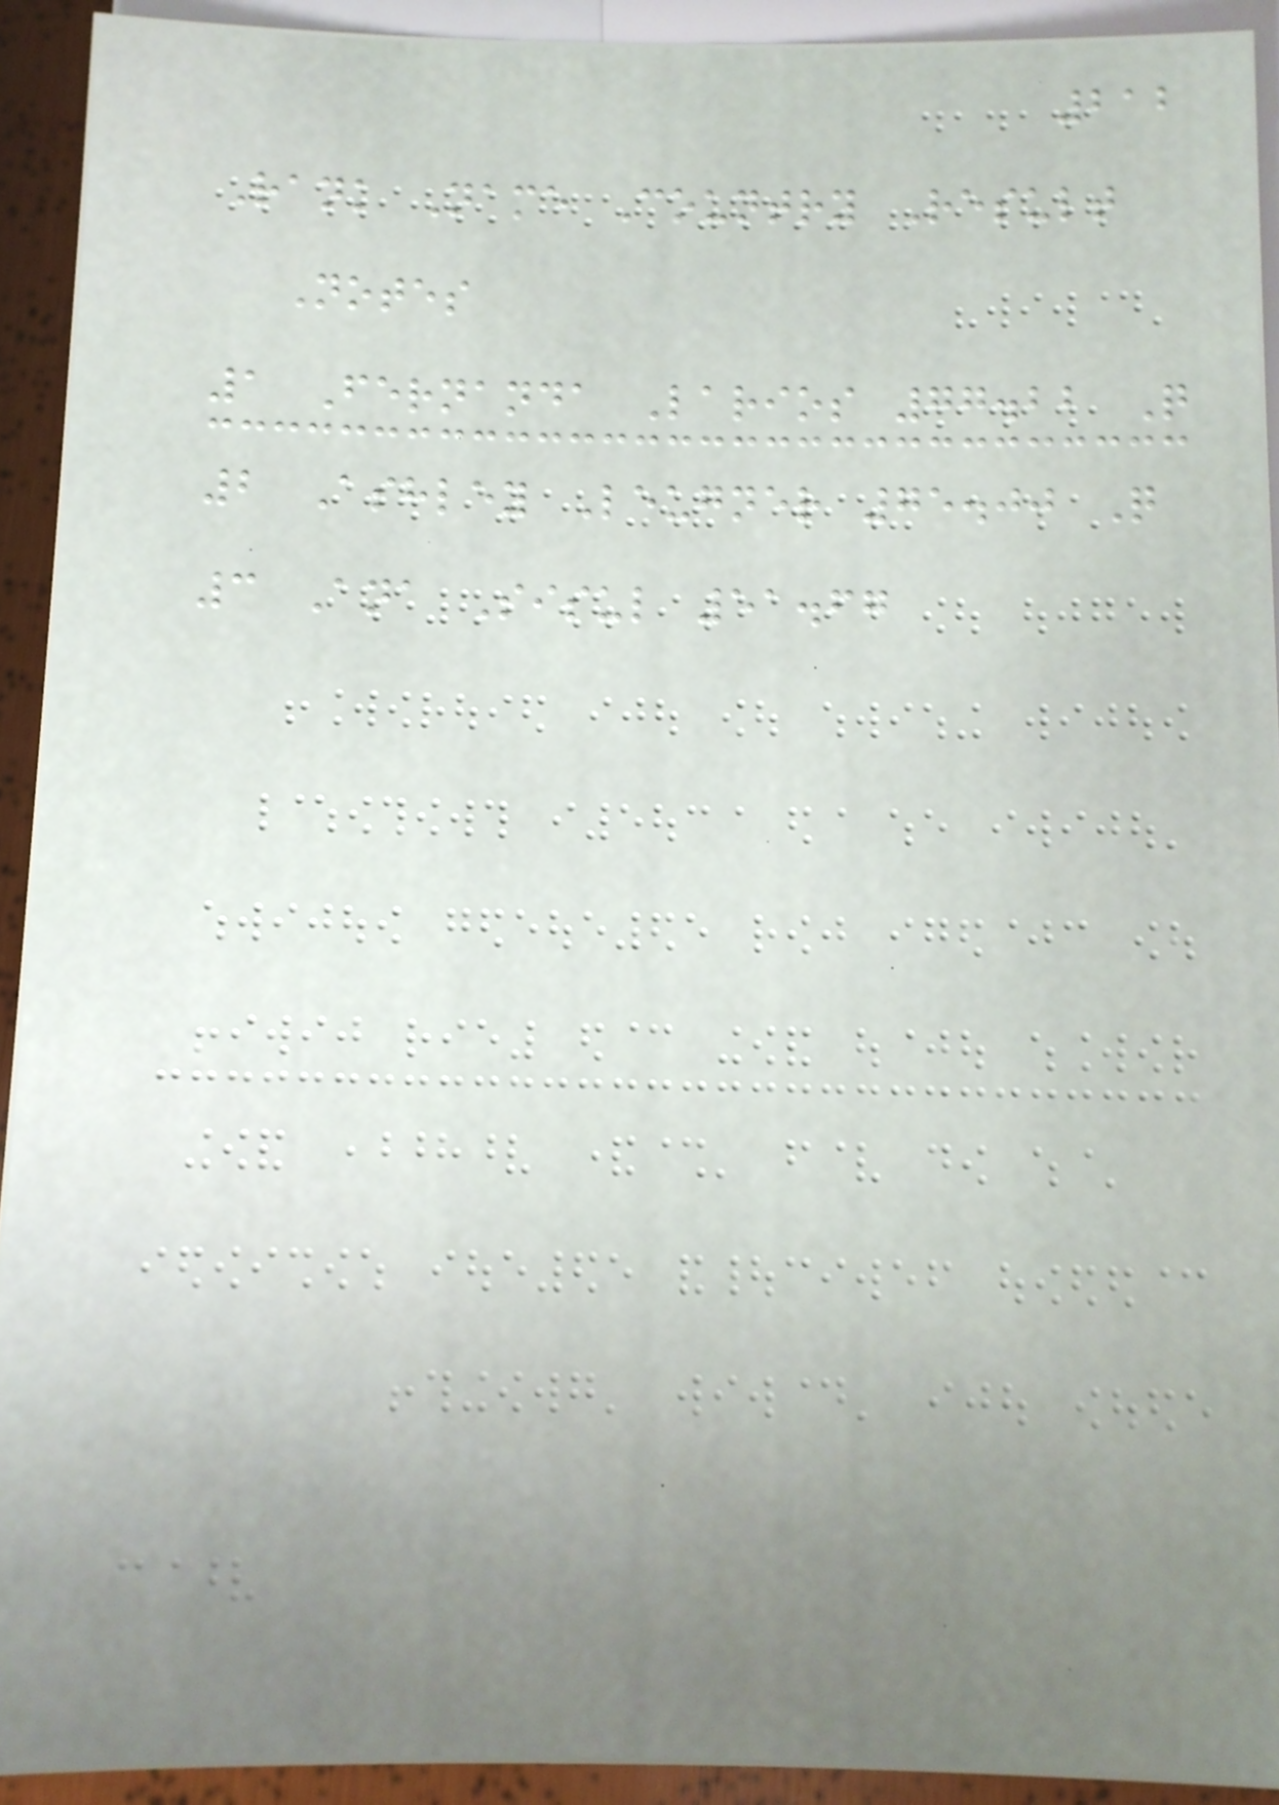212
Rank Name Country Result
Notes
1 Fernanda Larios 77.22 Q
2 Ashley Leugner 75.00 Q
3 Ana Sisul 51.67
